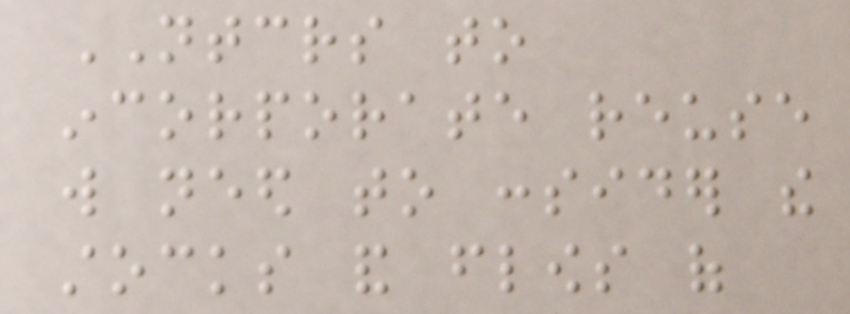NTCRS to
incorporate reuse
will need to consider the
stocks and flows of
